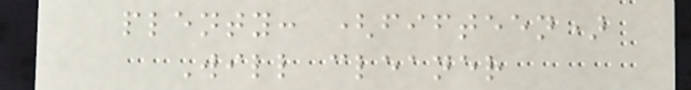plenty: (fifteen)
Will cleaner
